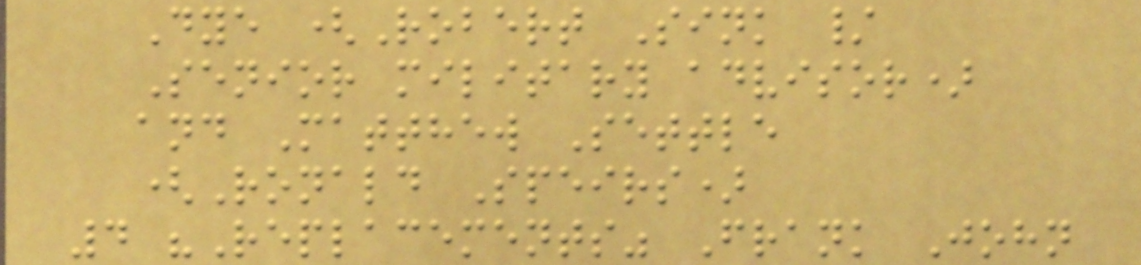Dye (Robert Sink /
Senior military advisor)
and Matthew Settle
(Ronald Speirs)
4 "Replacements" Frank John
